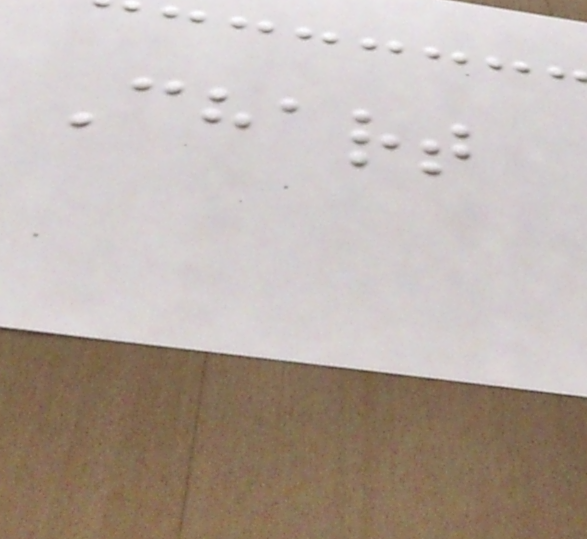Chart
